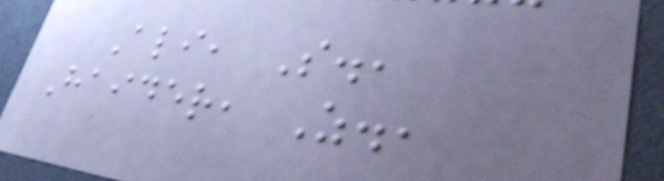Ali, S.,
Haider, Z.,
